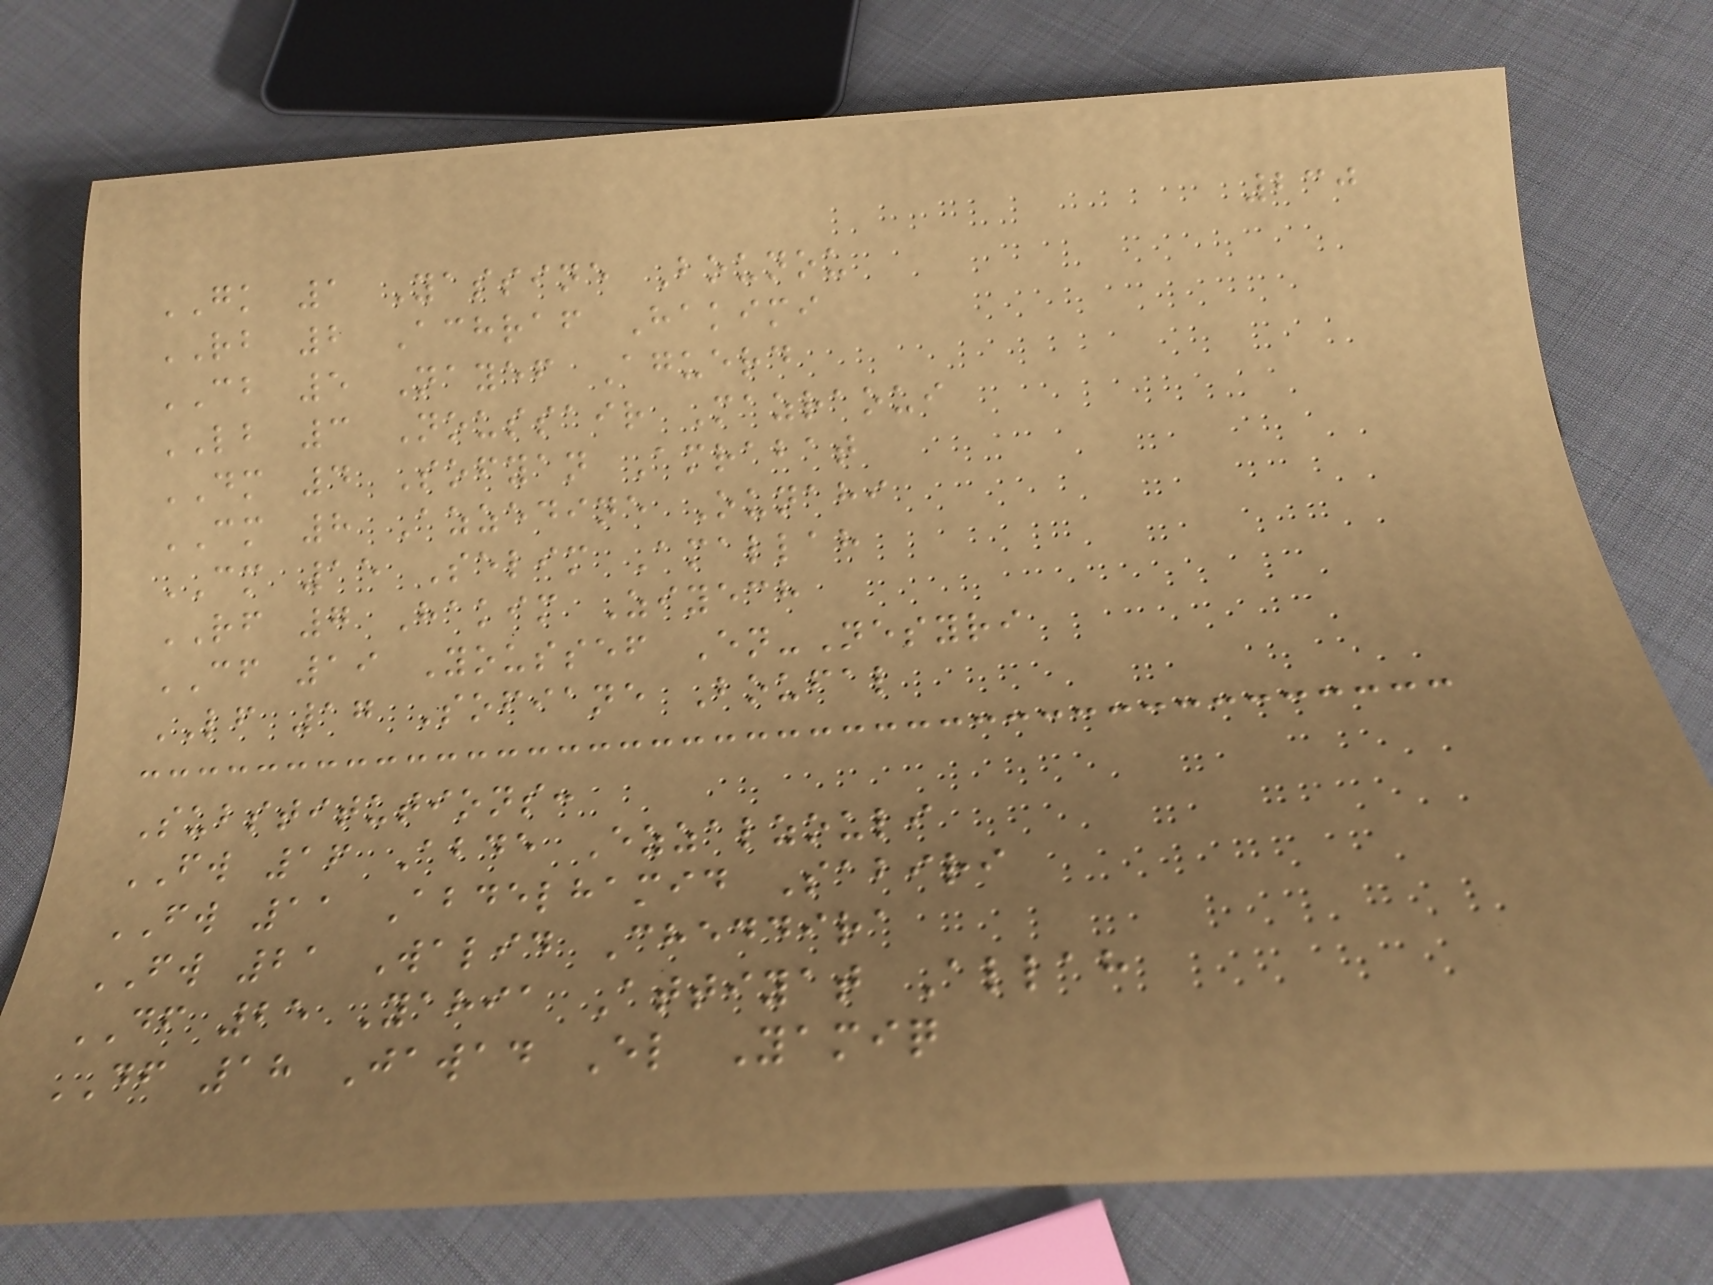230
GK 1 Yassine Bounou
RB 2 Achraf Hakimi
CB 5 Nayef Aguerd
LB 3 Noussair Mazraoui
DM 4 Sofyan Amrabat
CM 8 Azzedine Ounahi
CM 15 Selim Amallah
RF 7 Hakim Ziyech
CF 19 Youssef En-Nesyri
LF 17 Sofiane Boufal
Substitutions:
FW 16 Abde Ezzalzouli
FW 11 Abdelhamid Sabiri
FW 21 Walid Cheddira
DF 25 Yahia Attiyat Allah
DF 18 Jawad El Yamiq
